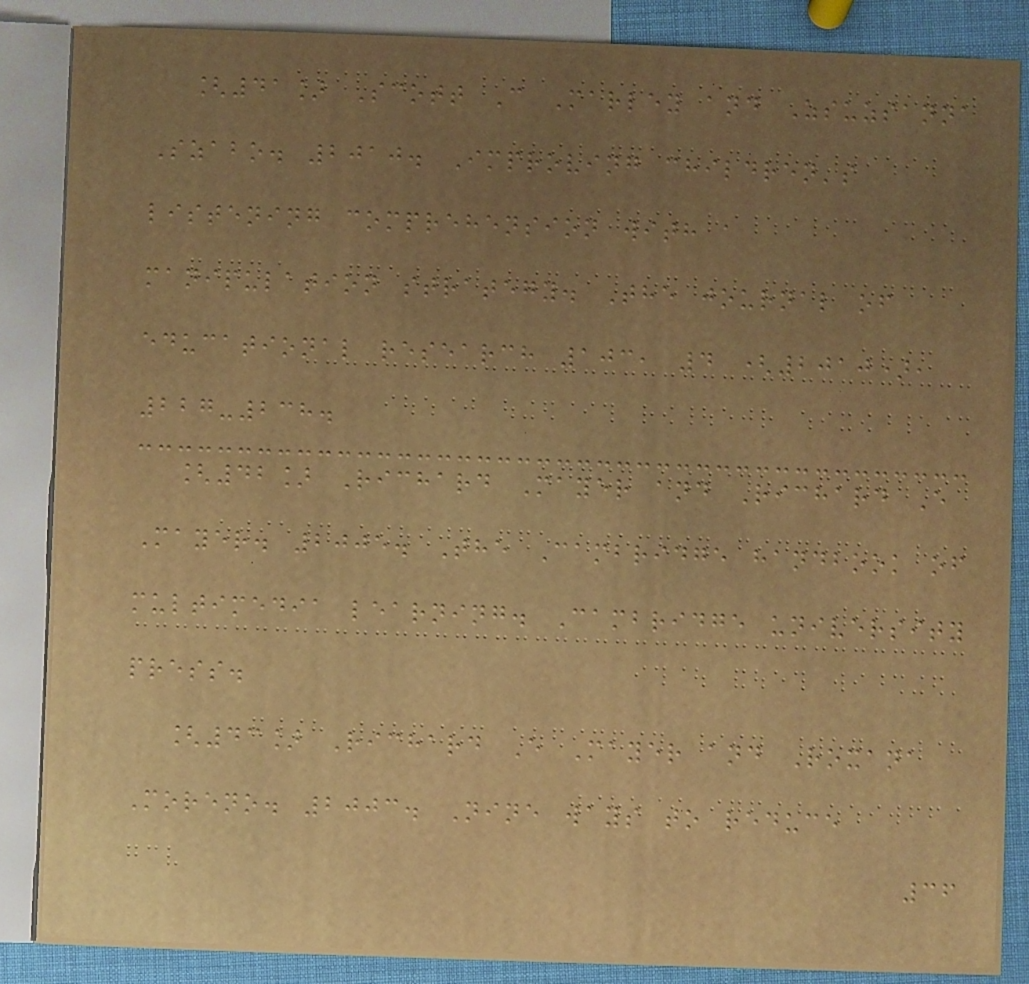[41] Scott C Marley and Zsuzsanna
Szabo. 2010. Improving children's
listening comprehension with a
manipulation strategy. The journal of
educational research 103, 4 (2010),
227-238.
[42] Richard Mayer and Richard E
Mayer. 2005. The Cambridge handbook of
multimedia learning. Cambridge university
press.
[43] Richard E Mayer and Roxana
Moreno. 2003. Nine ways to reduce
36
